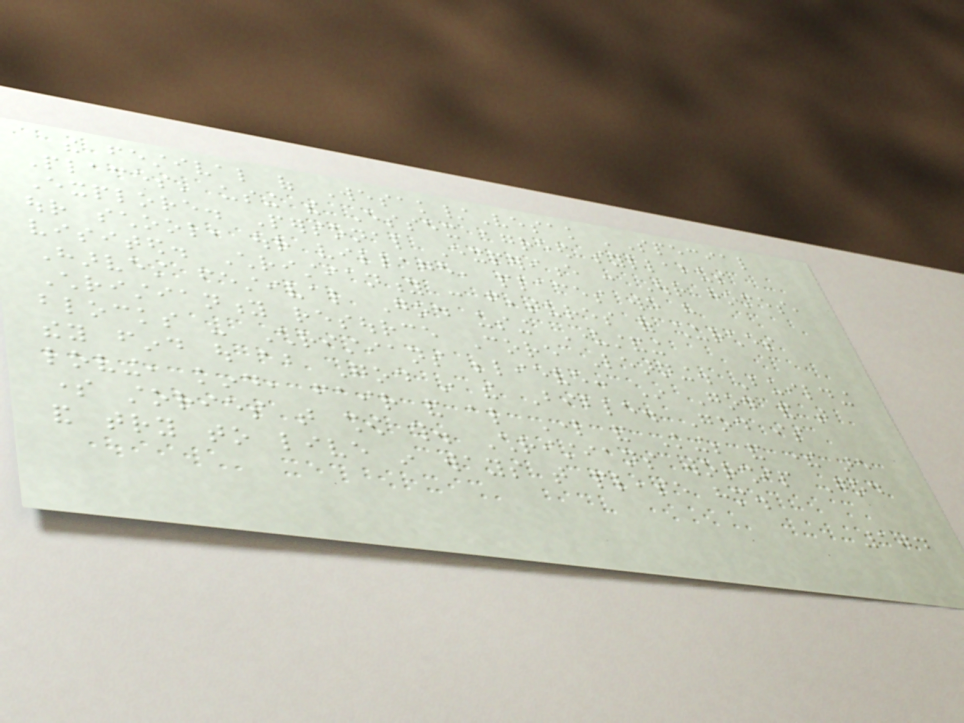the festival of Wesak/Vesak 'Special
Places' using the Essex agreed syllabus
Explore. Personal Experience : Our homes,
our school, our village, places we have
visited. Christianity : features of churches
Harvest festival God using Understanding
Christianity resource Core Learning. Building
blocks - Christians believe: In God and that
they find out about God in the Bible. God is
loving, kind, fair and also Lord and King; and there are
some stories that show this. Christians worship God
and try to live in ways that please him.
104
